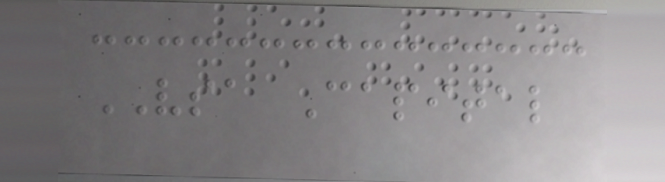VSA Capital
